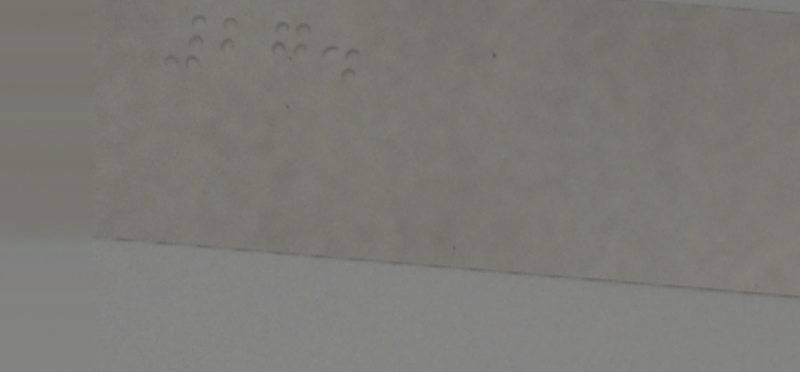27.
